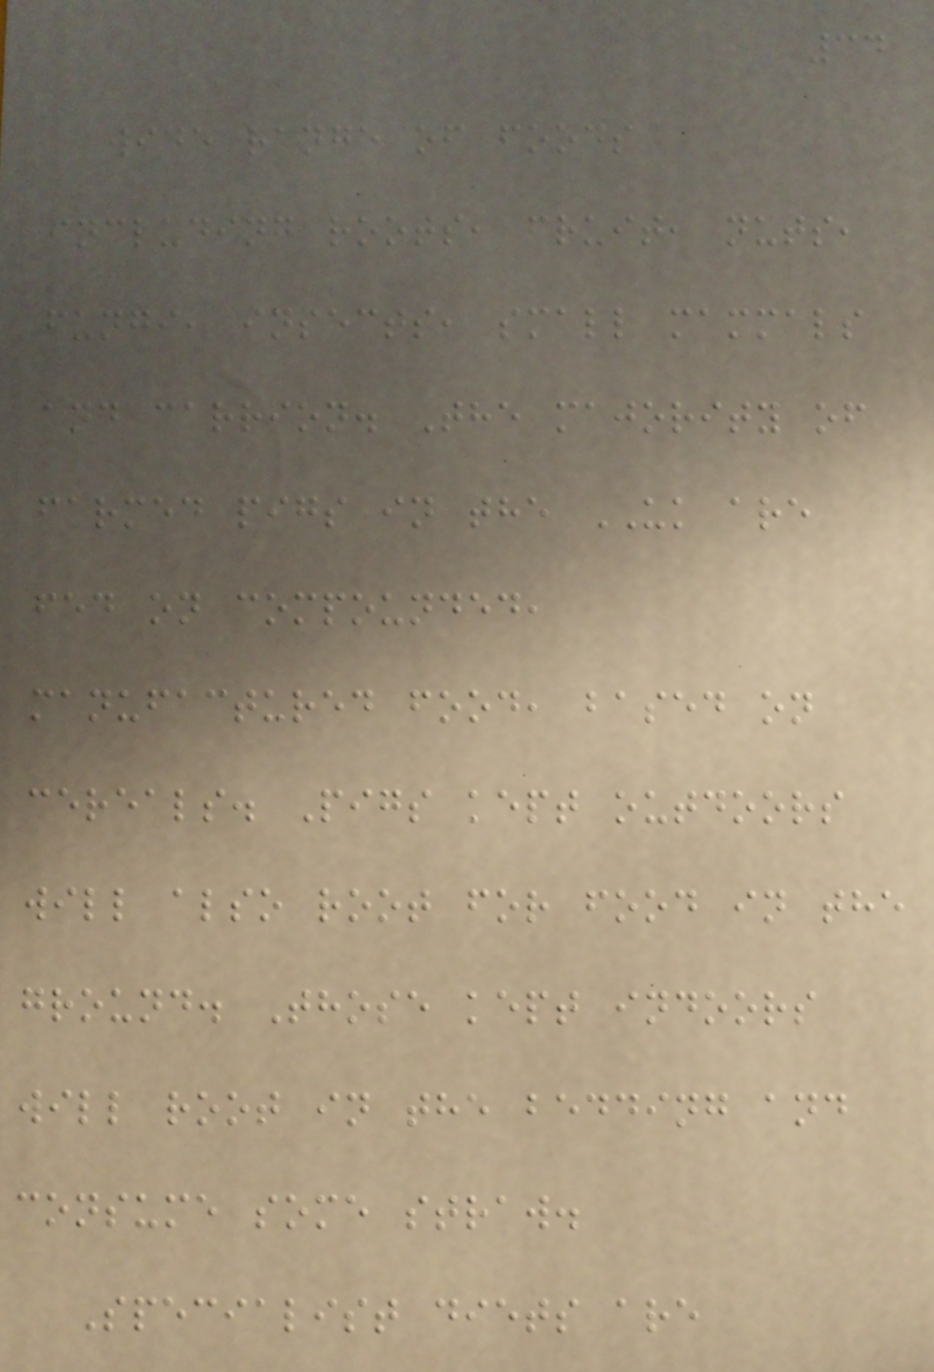34
wide range of foods
including roots, fruit, nuts,
fungi, insects, small mammals
and carrion. The majority of
farmed pigs in the UK are
fed on compounded,
manufactured food, based on
cereals. Pigs kept outdoors
will also root for food in the
ground. Those kept indoors
will root in the bedding and
consume some straw.
Specialist diets are
